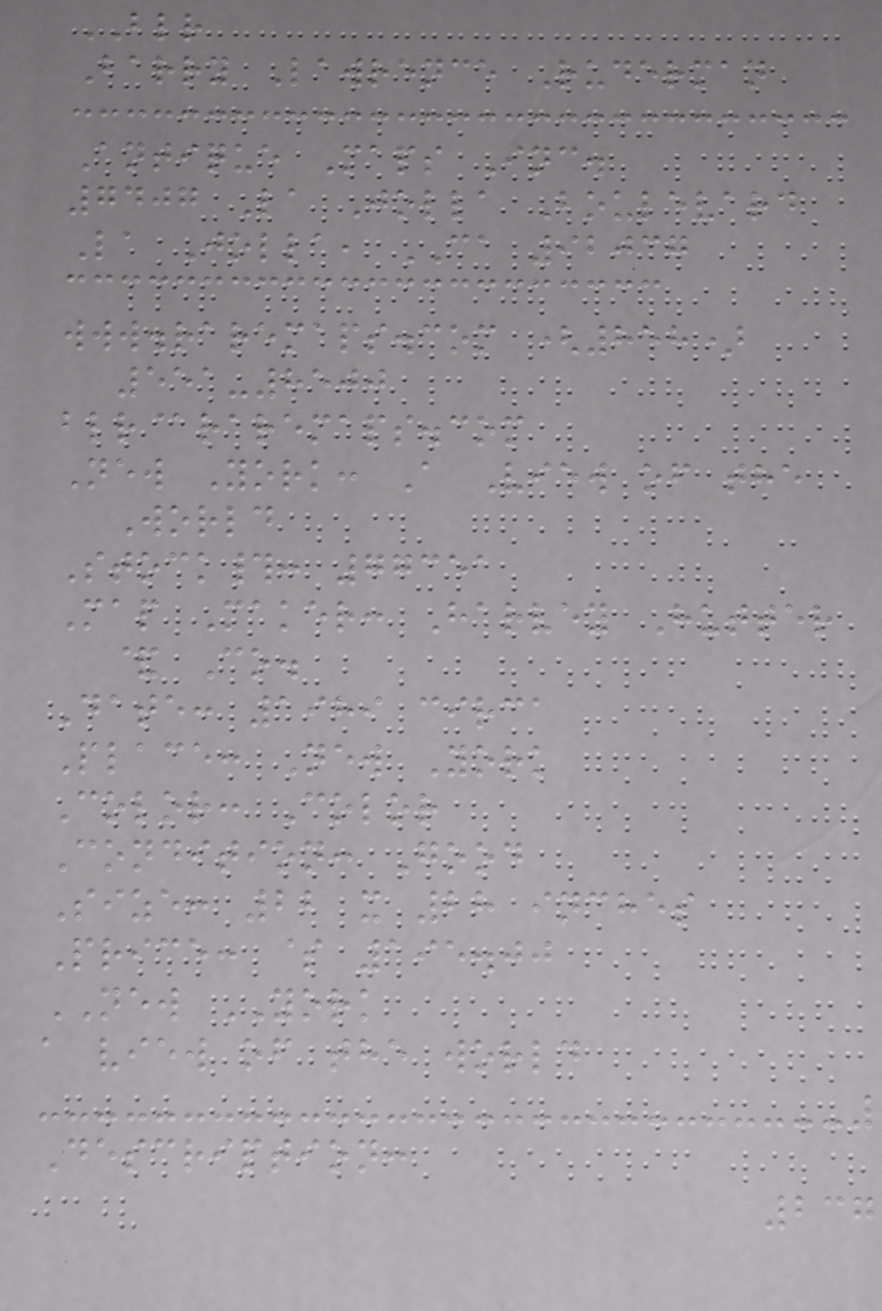BLR
Barry Lawrence Ruderman
Antique Maps Inc.
7407 La Jolla Boulevard
La Jolla, CA 92037
www.raremaps.com (858)
551-8500
blr@raremaps.com
New York: A View of the
World
Stock#: 77351
Map Maker: Harvey Hutter
& Co.
Date: 1989 circa
Place: New York
Color: Color
Condition: Good
Size: 22 x 28 inches
Price: $ 195.00
NEW YORK
a view of the world
Description:
237
